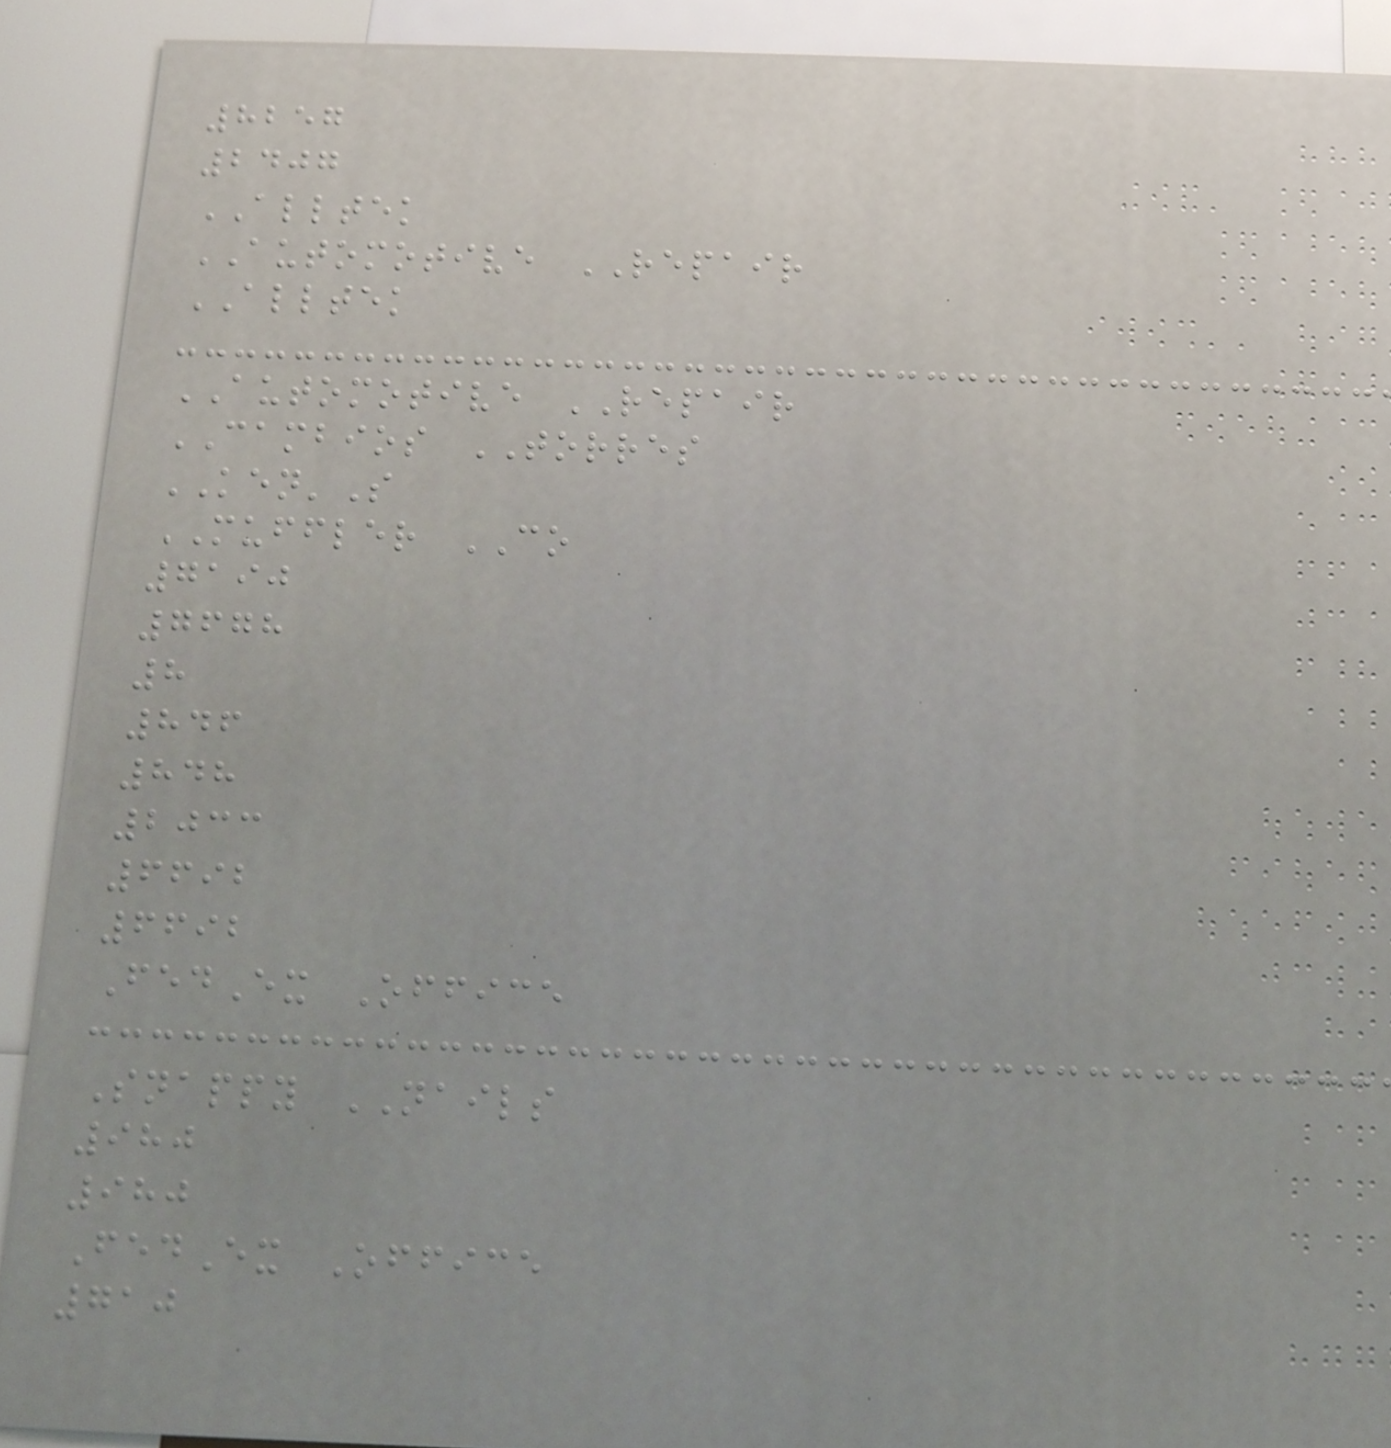8257
2407
ALLTEK
AUTOMOTIVE REPAIR
ALLTEK
AUTOMOTIVE REPAIR
CAMBIOS TORRES
KEN'S
MUFFLER CO
7190
7678
8
846
848
2033
6692
6692
FedEx Office
Snappy NAILS
980
980
FedEx Office
710
